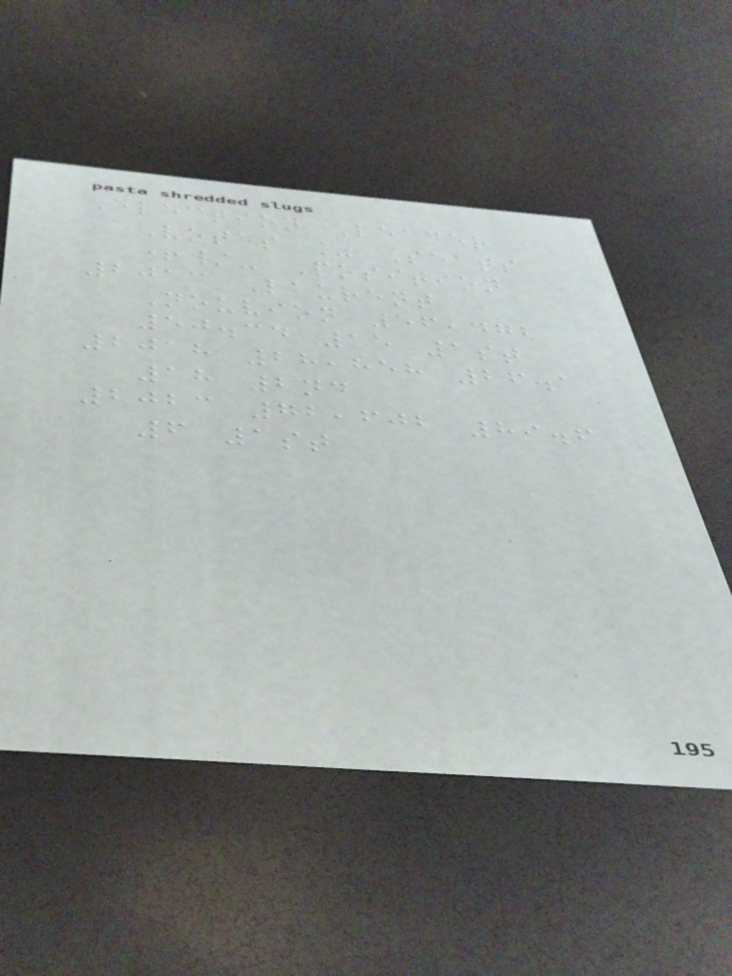Election Leader
Votes % Seats
+/- Position
2013 Laurent
Nouvion 56,472
50.34 15 1st
2018 28,858 26.1
18 2nd
2023 72,602 89.6
6 1st
